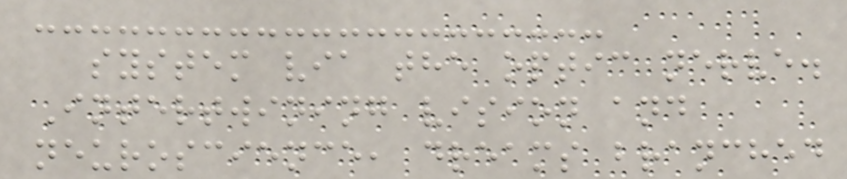system via the optic nerve.
Intertwining vision and
neuroscience, dreams branched
